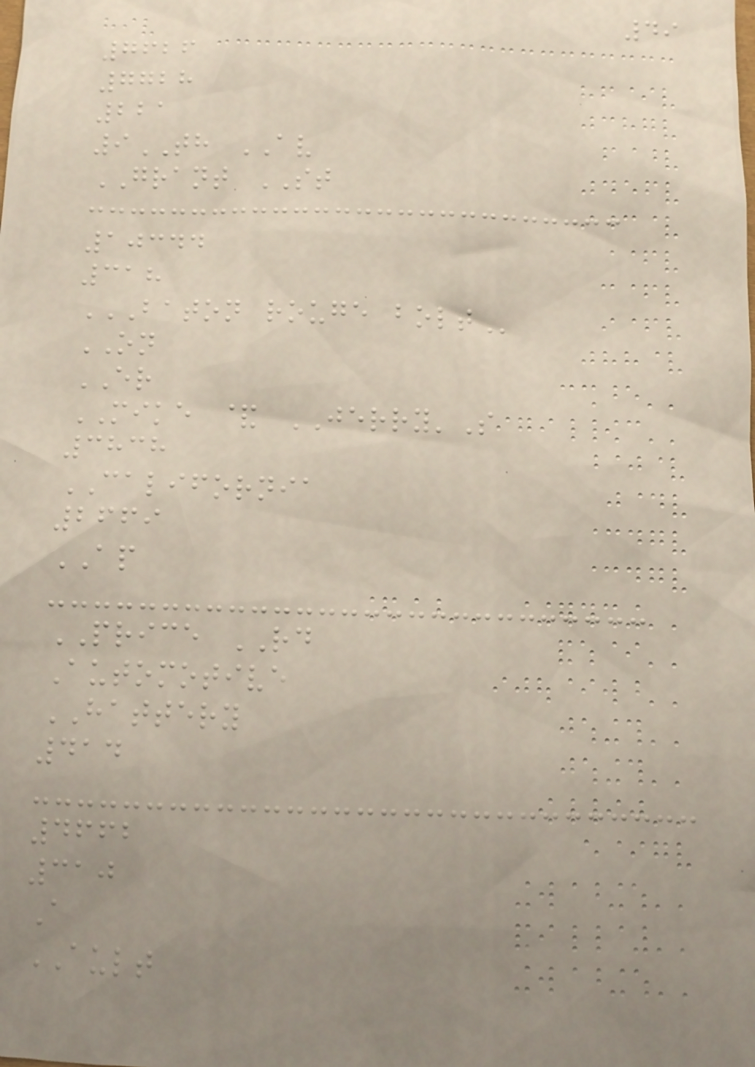49
7626
7728
221
9TH AV
GRANT ST
10344
318
BATON ROUGE BOLT
ON
ER
MIKE & JERRY'S
3838
CALIFORNIA
2669
AP
PRICE RD
Automotive
HATTERY
414
4662
310
A
AULT
